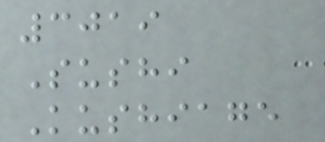3019
Sushi
Kushiage
